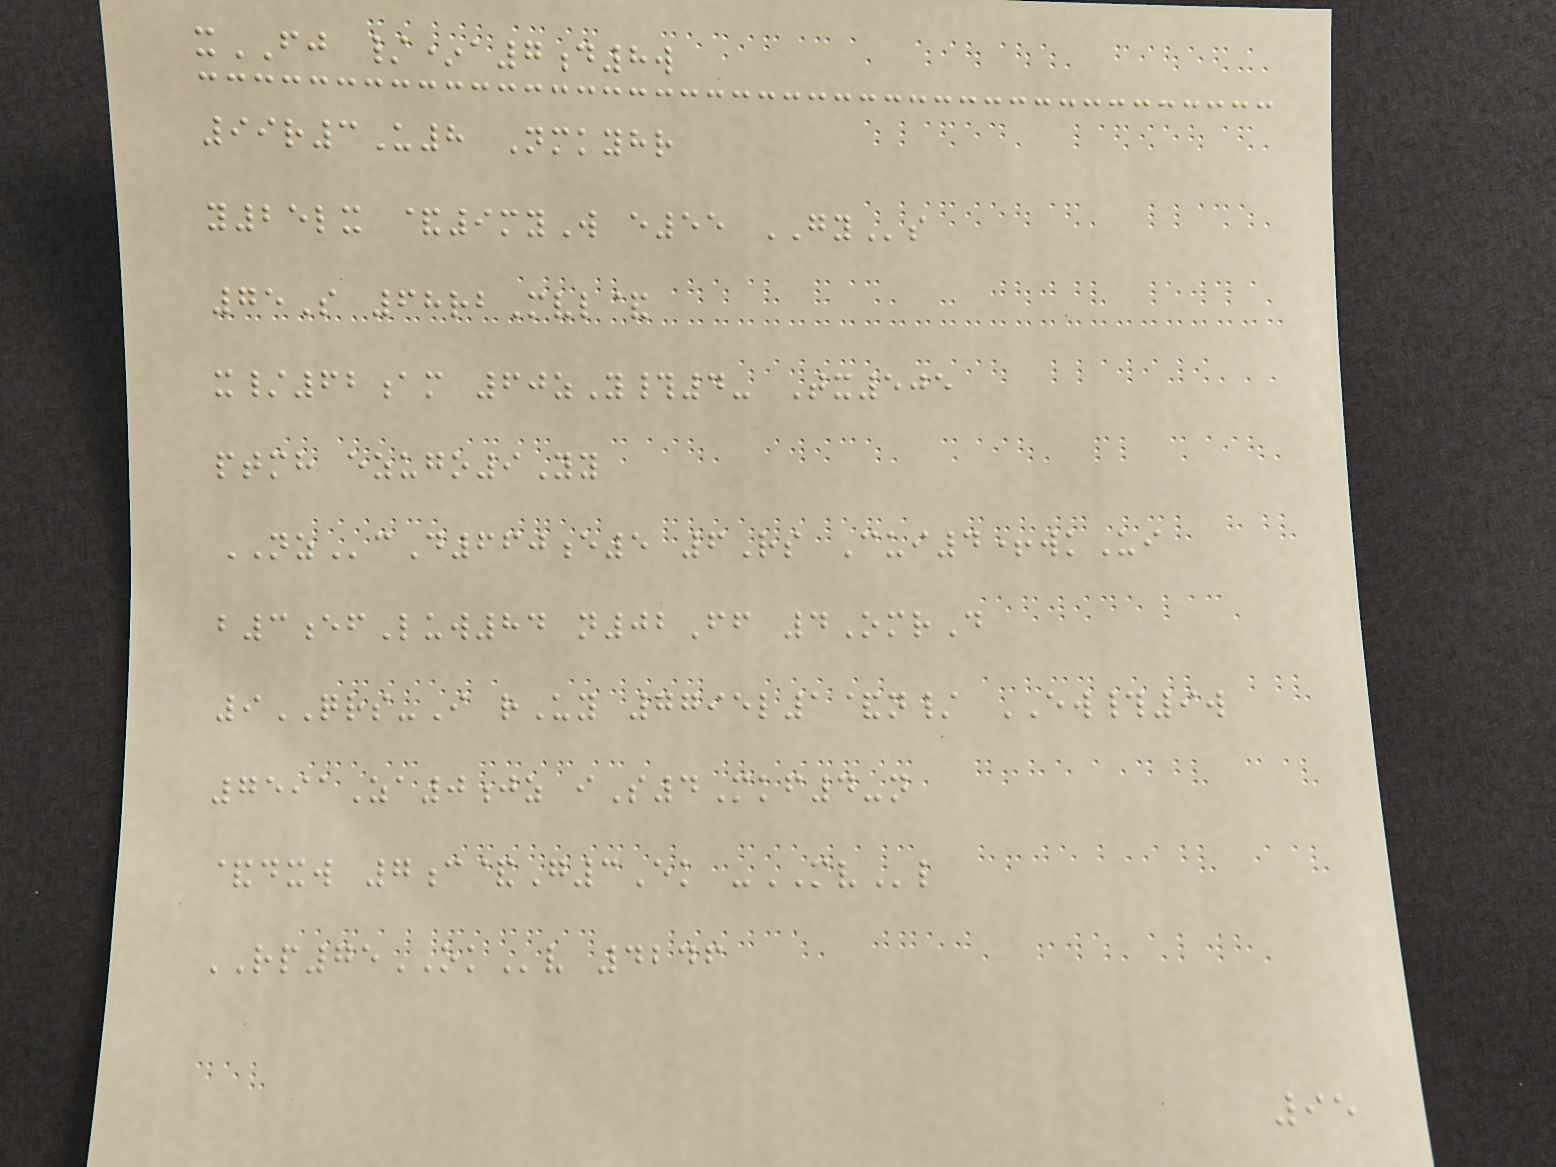xFJ /*a7d8w
99r3U8 Nmkyhr
y25lx &9myW e55 GYs
75S 68rbMvl&
x/62am 60zY#4- Tx505
ptmh ezugo9Yy
NZcD660e5 6Rs Cui4+wkUi
b3efLuw84 n02Ff 4OmrD
9QRS-I rUy 7795l1&n/ EW#9w
7591Za0jz iS4Mkf4-n
&dxw 7c&G3Ek -MVl
RP75OKv 4246
95
